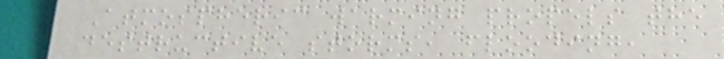Atmospheric warming propels the
destructive storms, flooding,
